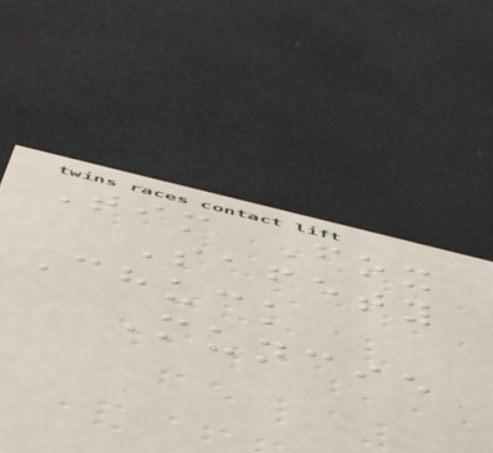Tim Fox
Safety
Chuck
Muncie
